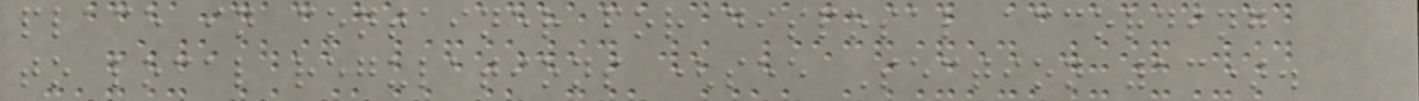place in container for disposal according
to local regulations (see Section 13).
